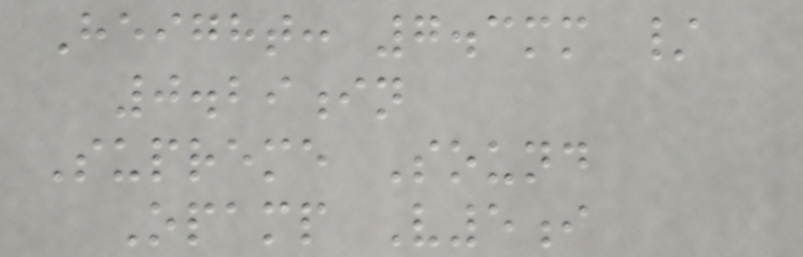Height: 7.3mm /
0.29in
Supreme Sound
Opamp V5i
